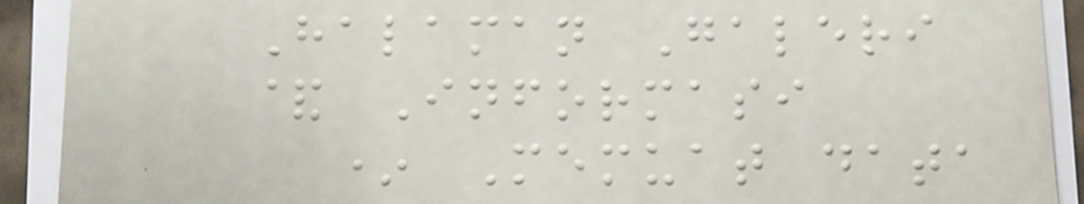Halaman Galeri
& Informasi
* Memuat data
